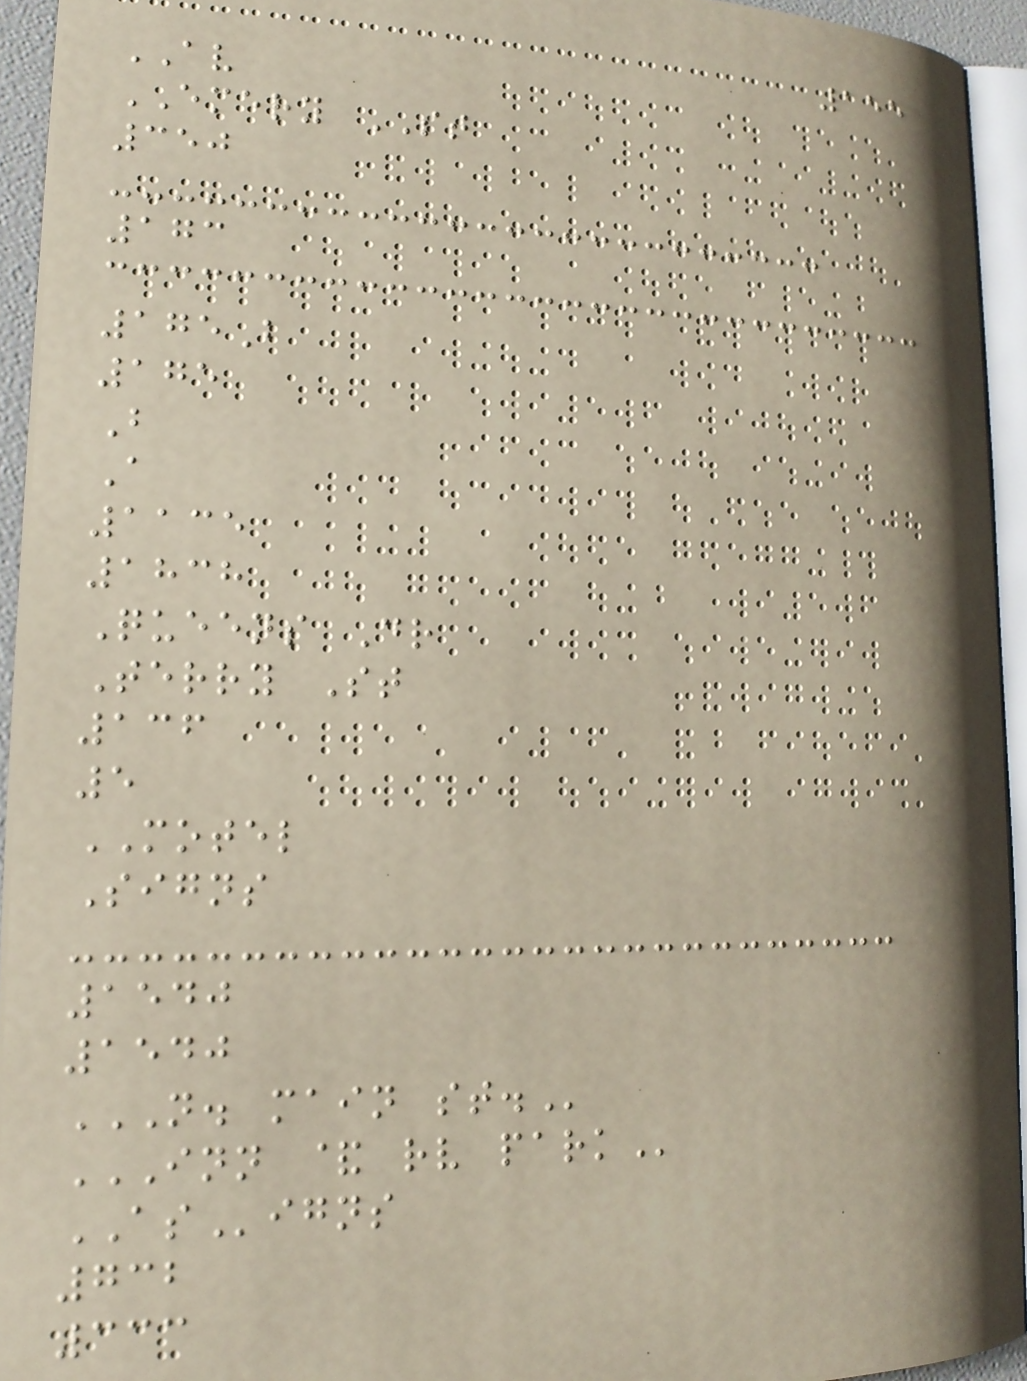155
AV
EMERY ST
350
173
175B
175
B
A
1135
1838
Queens Dr
Terry St
136
5
MOTEL
Signs
1540
1540
N. MAIN ST.
INN & RV PARK
ASigns
732
333
